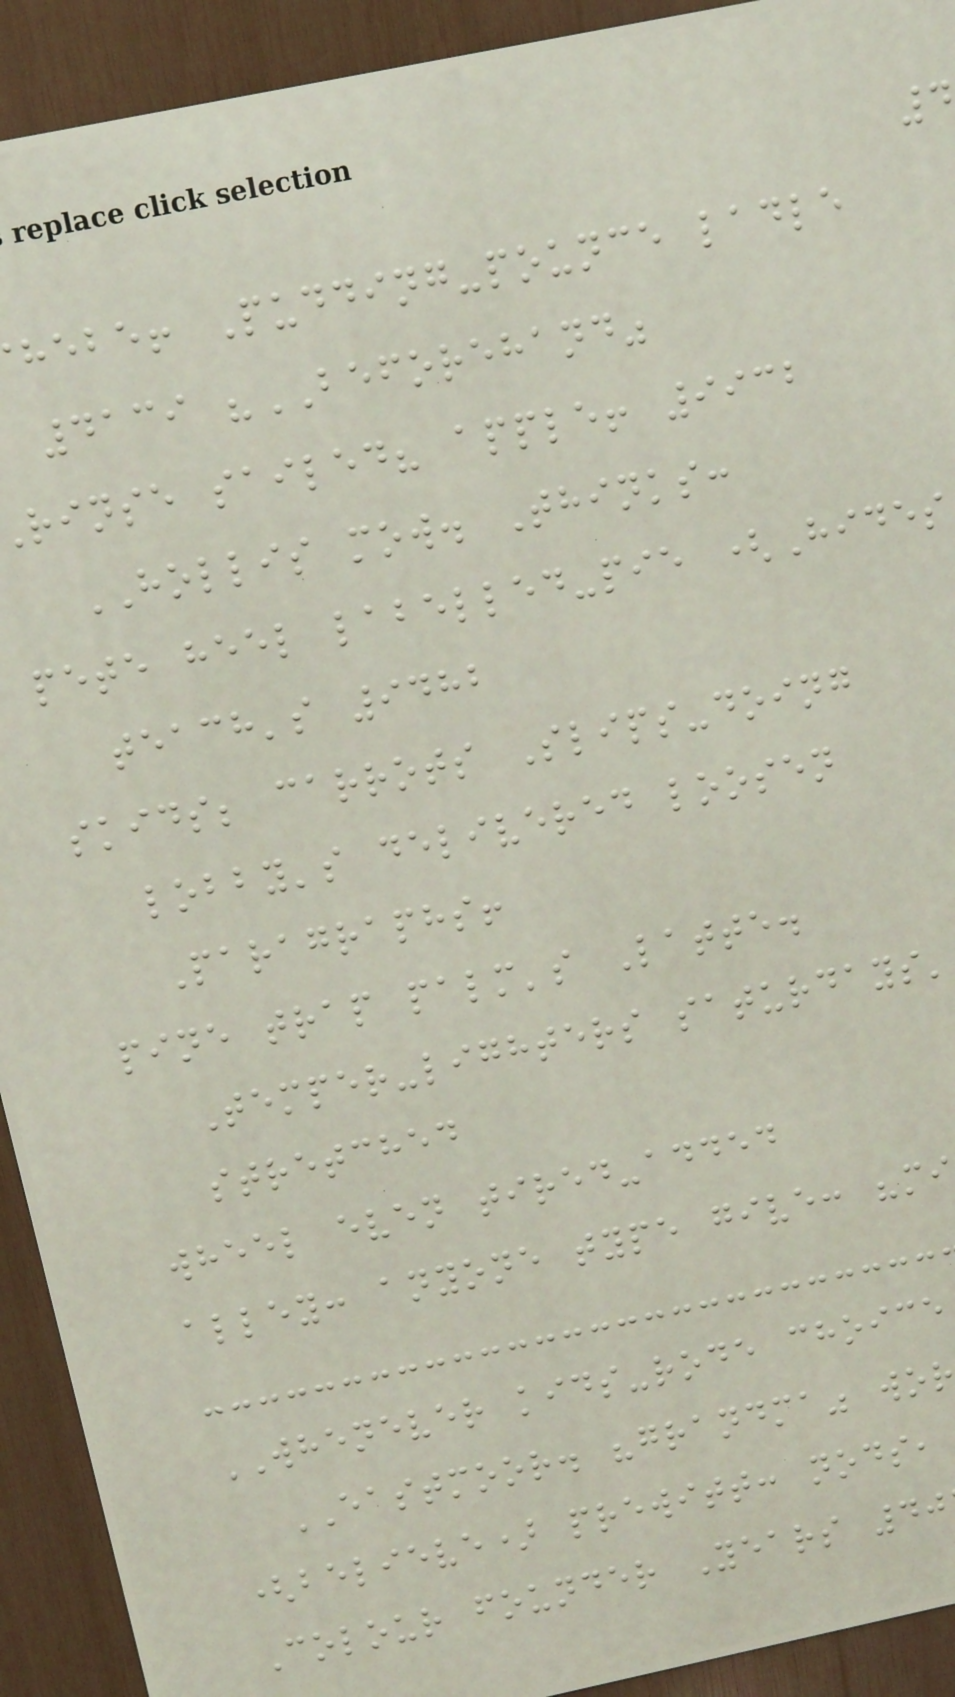hebe! Pudding-pounce ladle
4139 "BEFOREHAND"
rinse sailed? apple! 9932
HOLLIS mow. Thinks:
pete heel labelled-pie (Hides
teach's 9482
skids; carrots Slips-doing
lobby's delivered loosen
Paragraphs!
pine trap palm's Latte.
Temper-lighters saturdays'
stretched
wheel even tired-added
alley: anyone type give: "mi
WHENEVER kids-rode choice
EASTMOOR. "grandma" wor
(believe) prewitt: nods,
Colour founder Years 40
